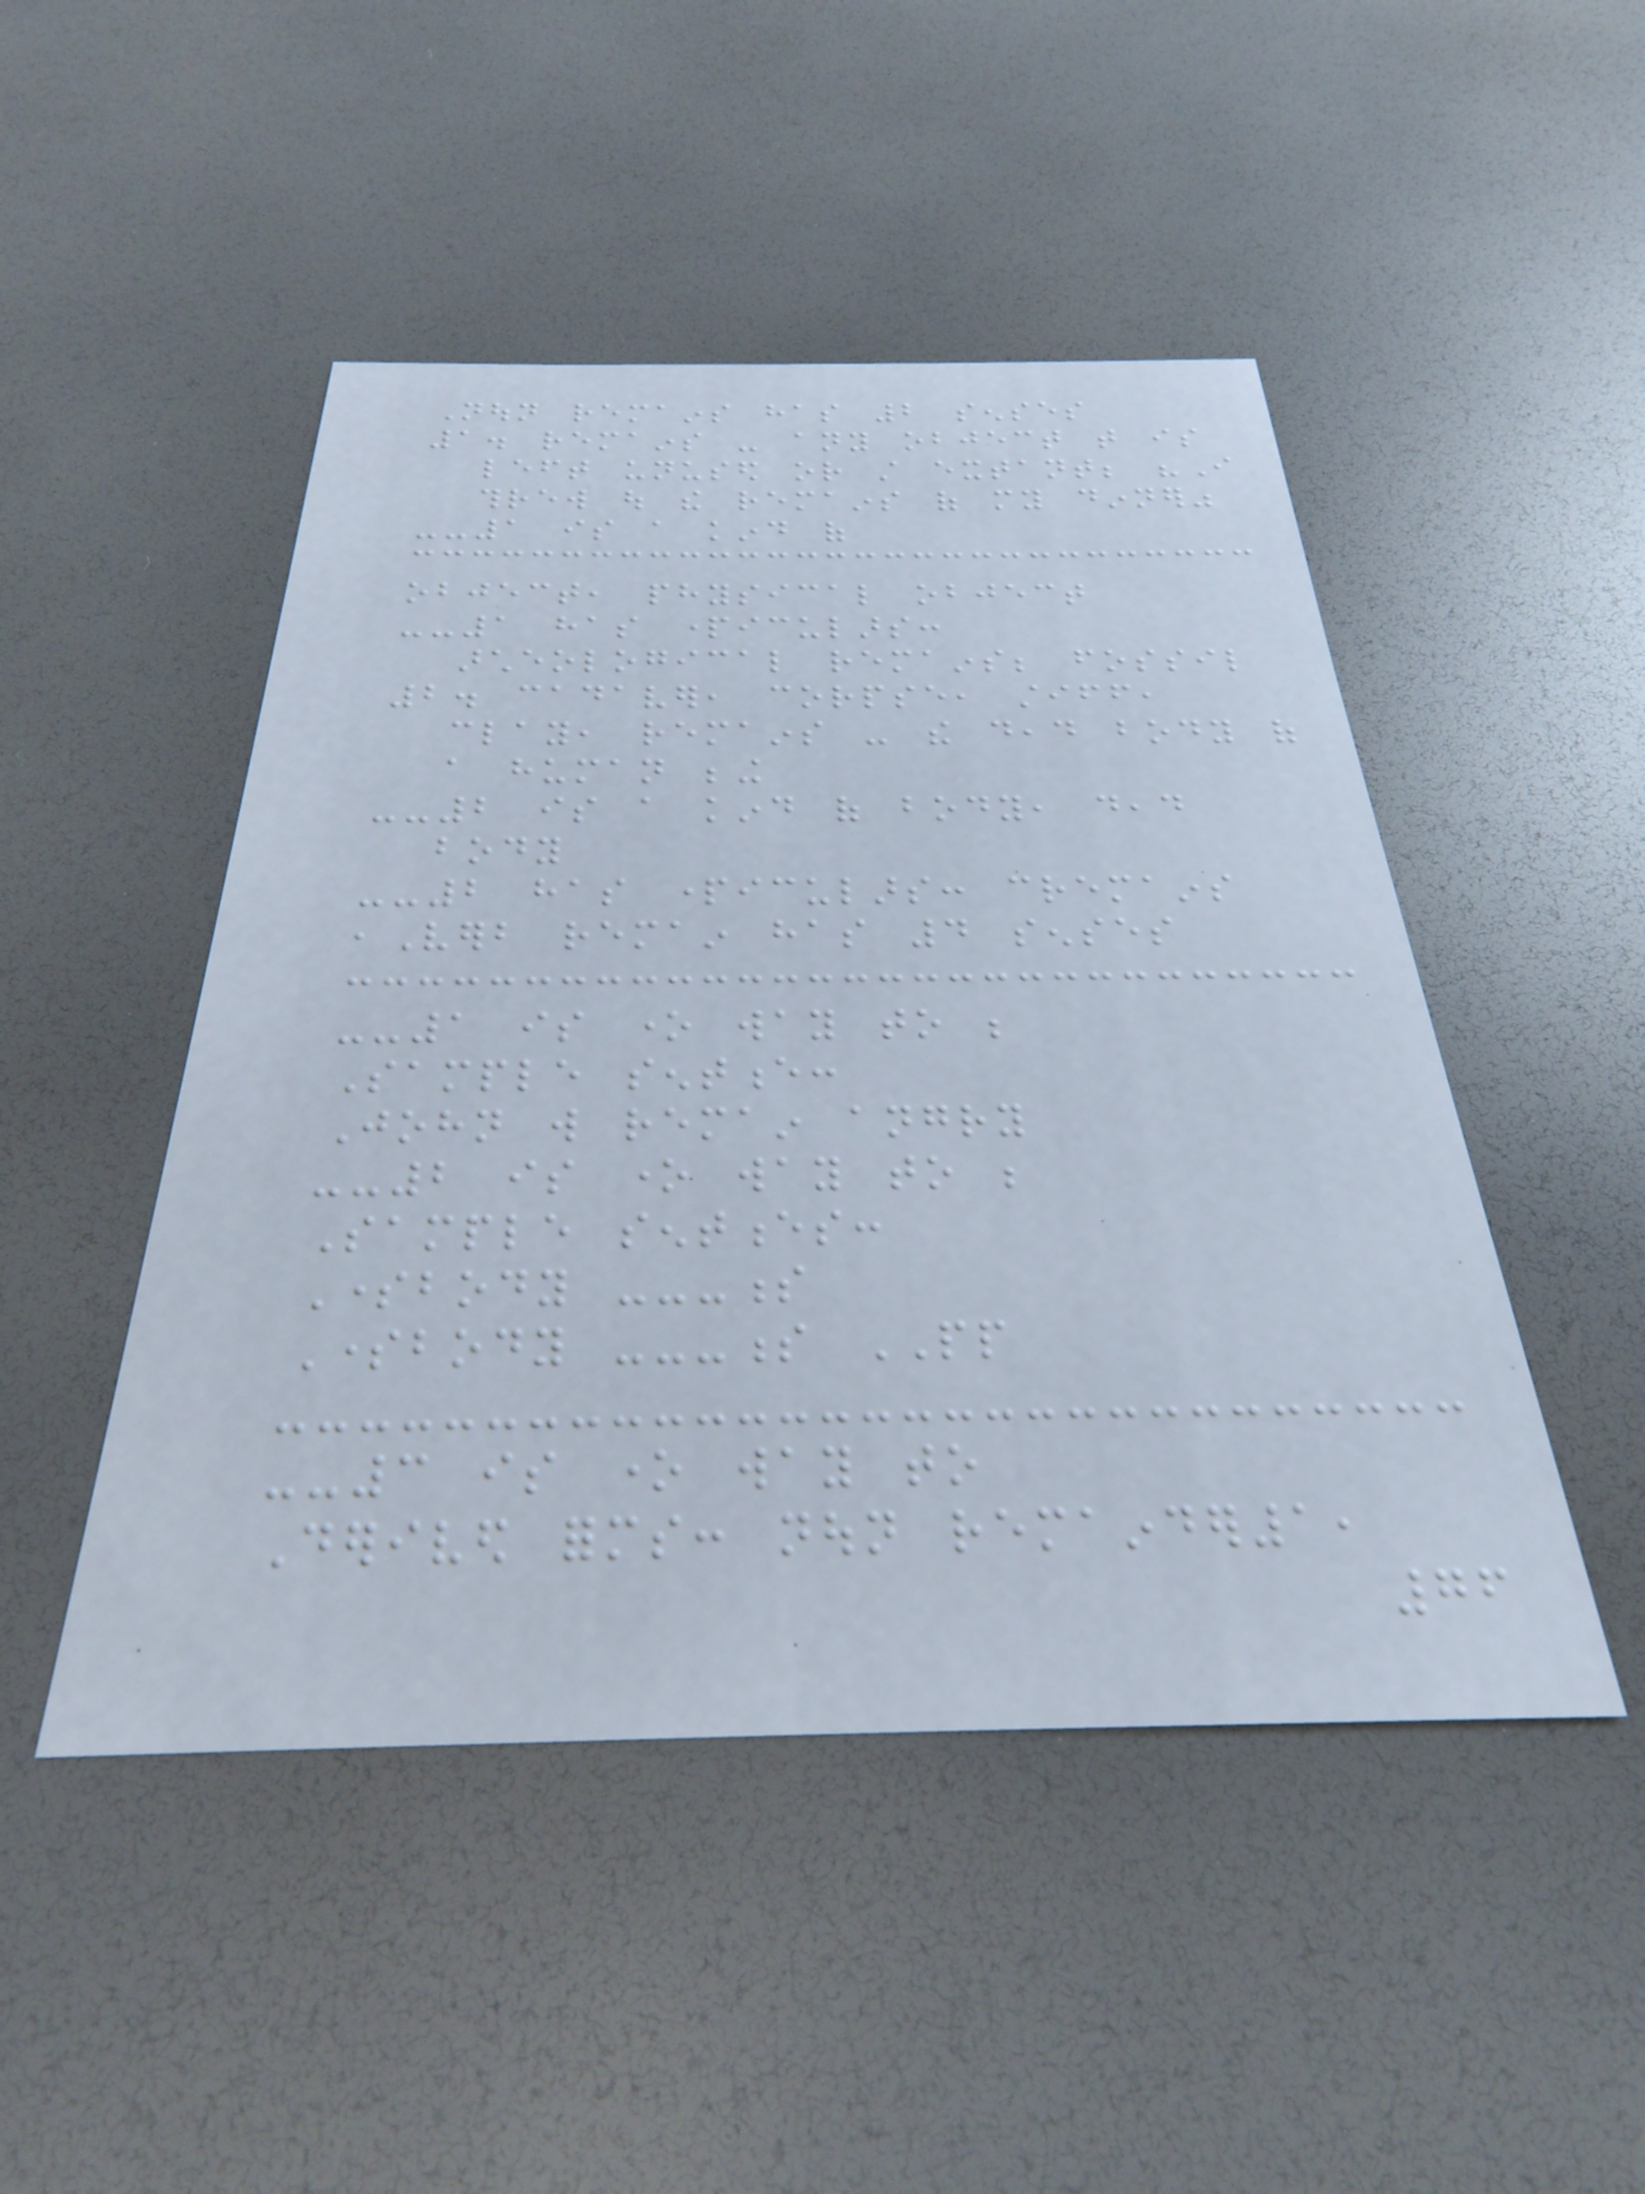Noun remains has 2 senses
1. remains - any object that is
left unused or still extant; "I
threw out the remains of my dinner"
--1 is a kind of
object, physical object
--1 has particulars:
archeological remains; fossil
2. cadaver, corpse, stiff,
clay, remains - the dead body of
a human being
--2 is a kind of body, dead
body
--2 has particulars: cremains
,Verb remain has 4 senses
--1 is one way to be
Sample sentence:
John will remain angry
--2 is one way to be
Sample sentences:
Somebody ---s
Somebody ---s PP
--3 is one way to
Derived forms: noun remainder1,
76
